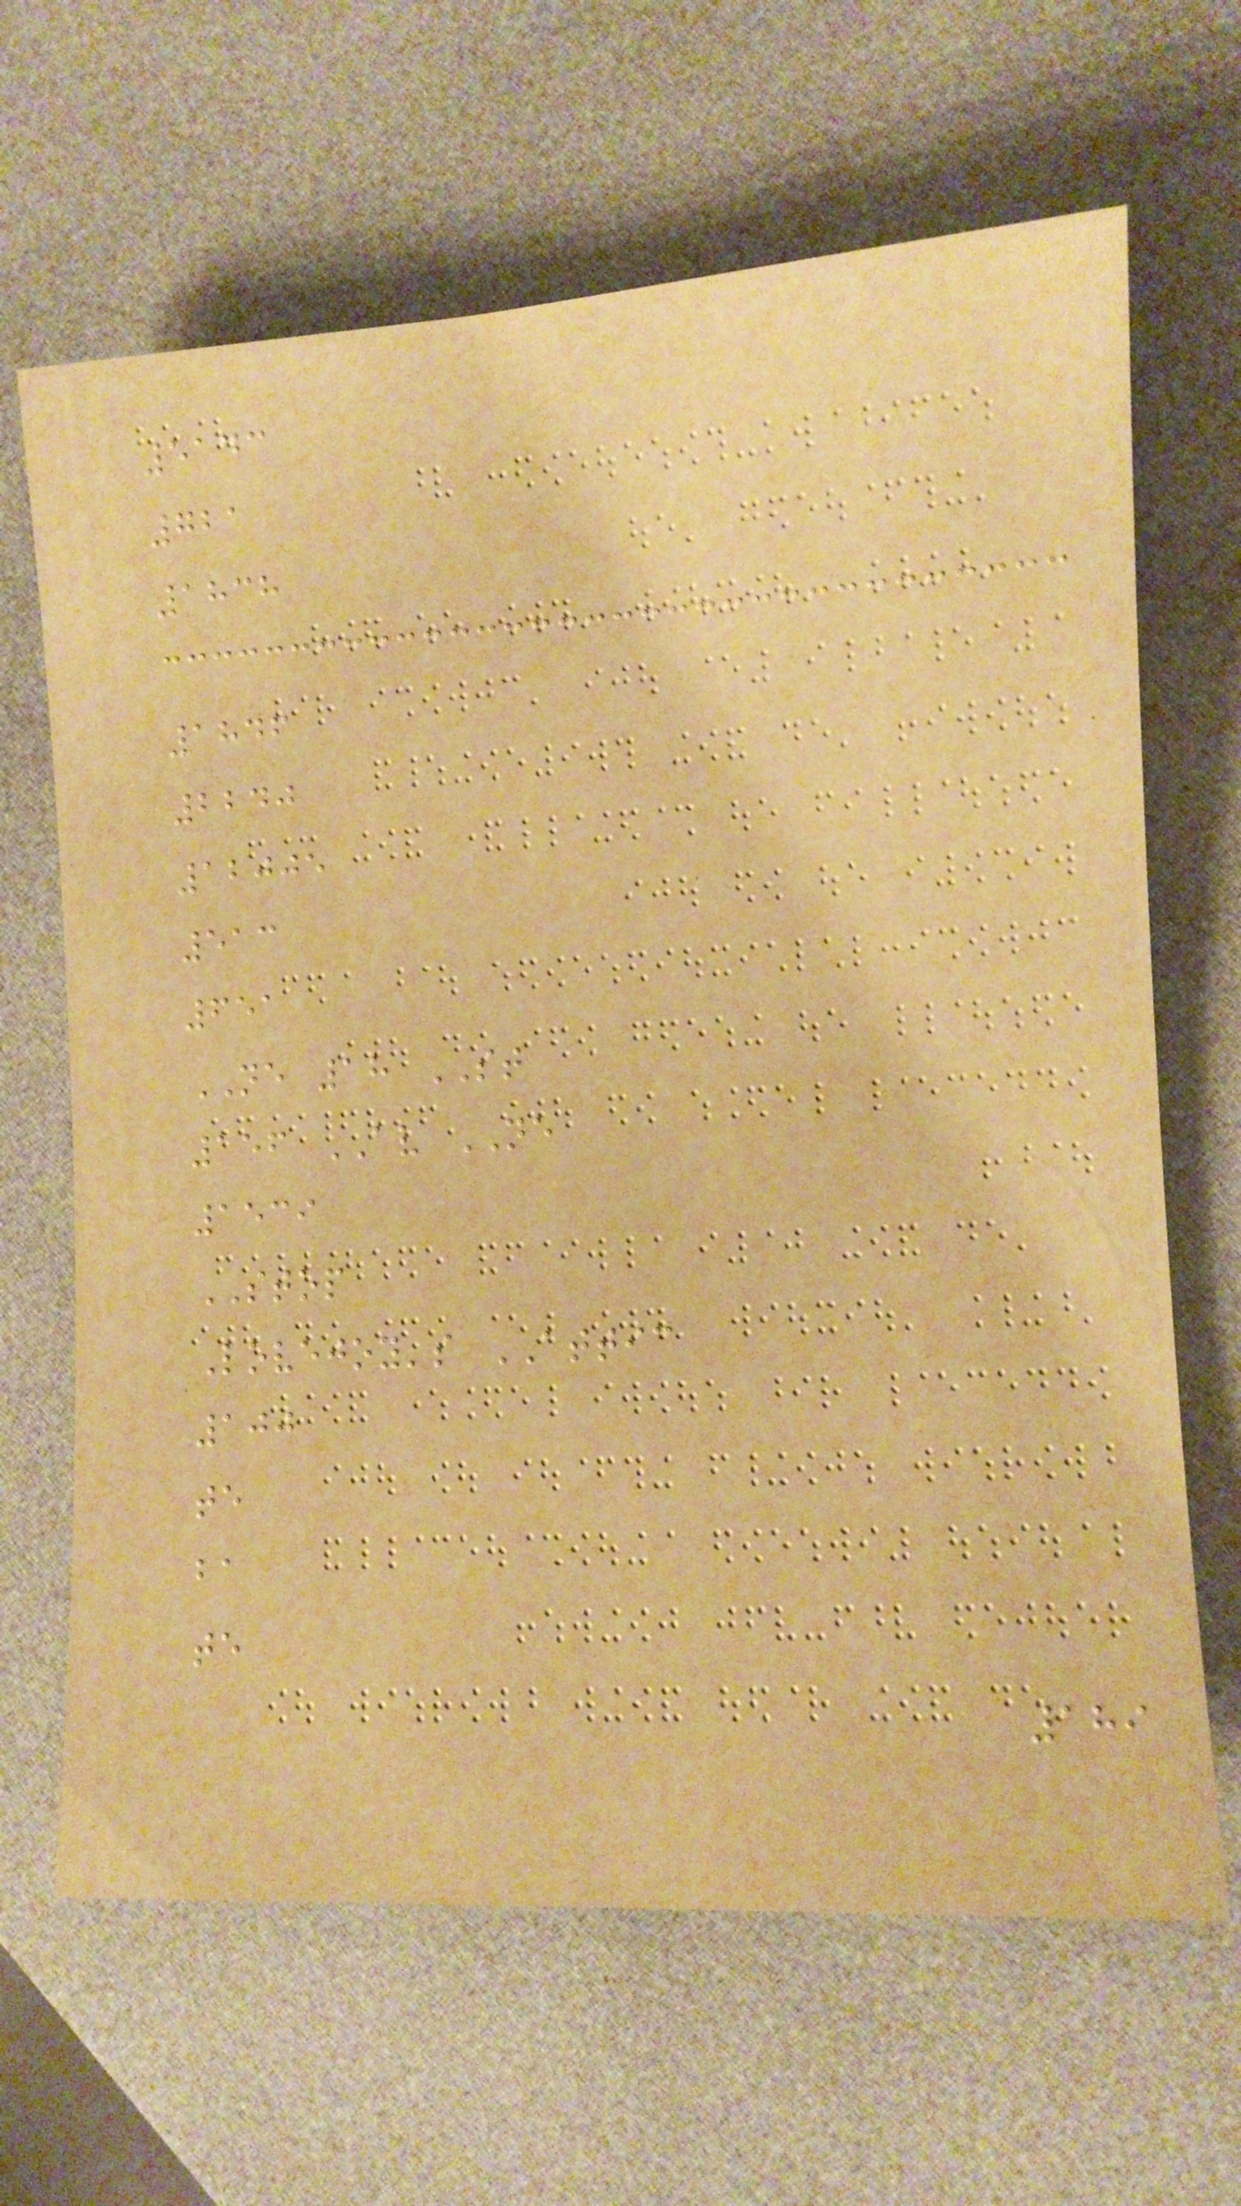5143
721
1838
1846
2240
12005
513
651
NE 18 ST
156 AV NE
1539
STOP
Lovejoy's ATTIC
100
te
ba
te
189
